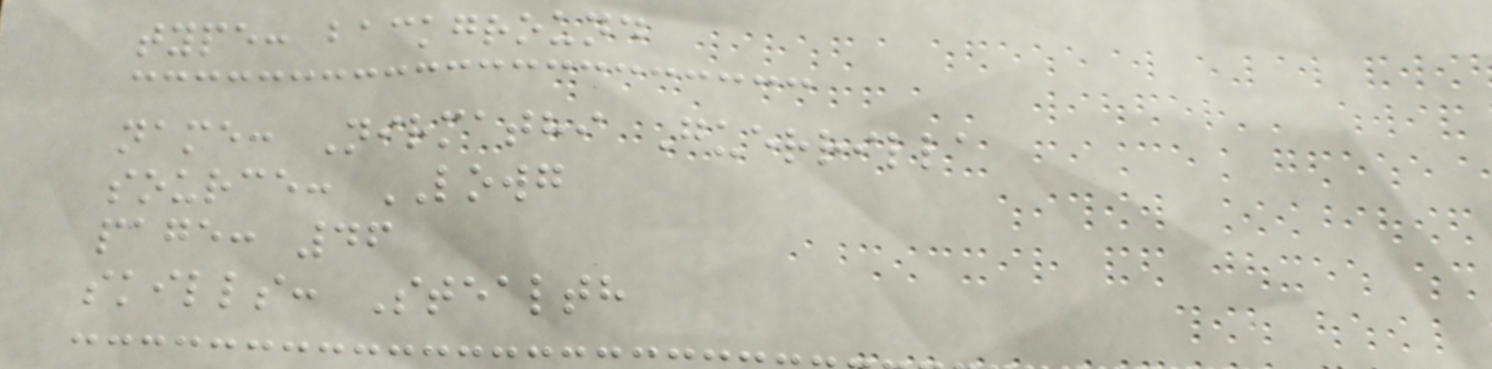type: background
name: Nirmathi Guerrilla
source: LOWG
page: 46
skills: Stealth
